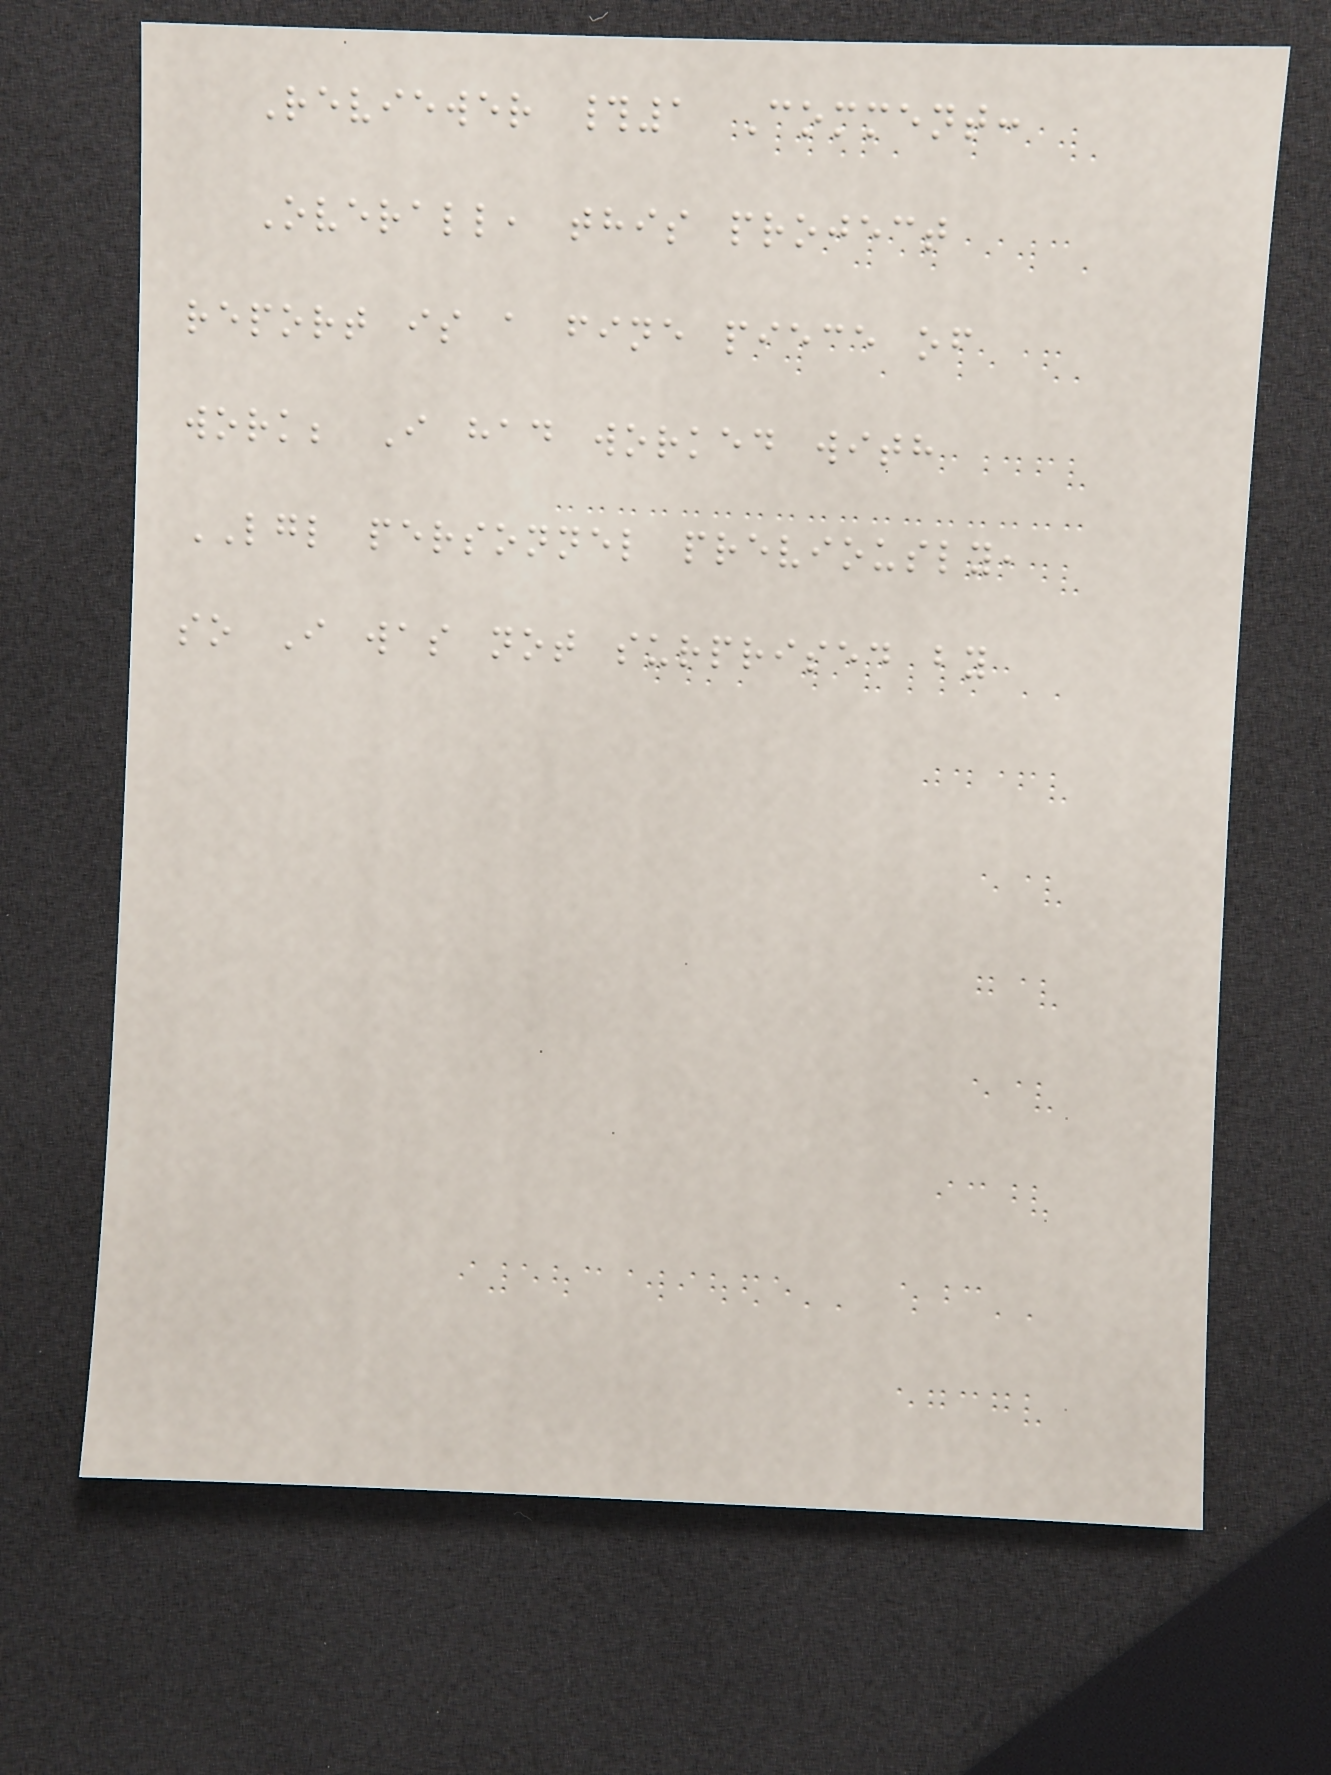Reviewer #1 Comment:
Overall, this project
report is a fine piece of
work; I had worked with
LGL personnel previously,
so I was not surprised by
